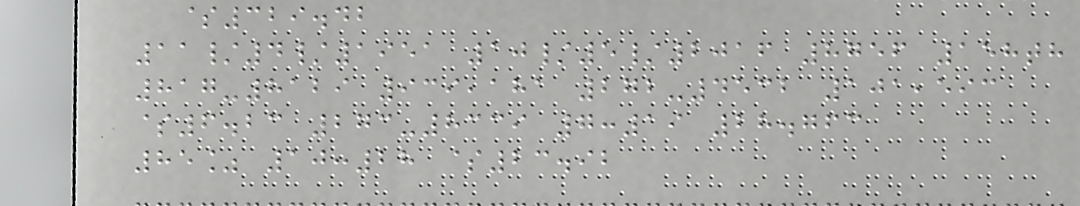$329.42
11/4/1951 10/5/2016 8756 158th
817-8129 939,181 272-4532 101,593
$6.23 273-8339 7:19 28.763
85% 10:28 $23.92
